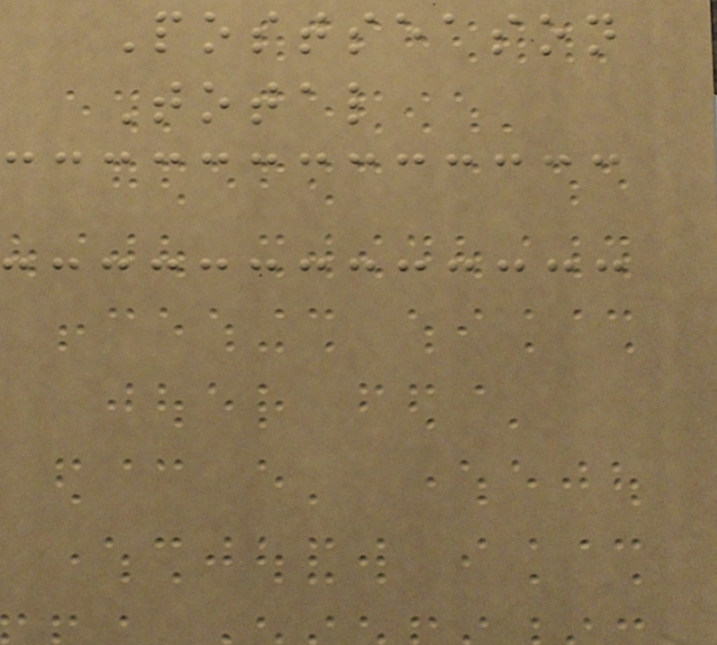Postseason
Total
